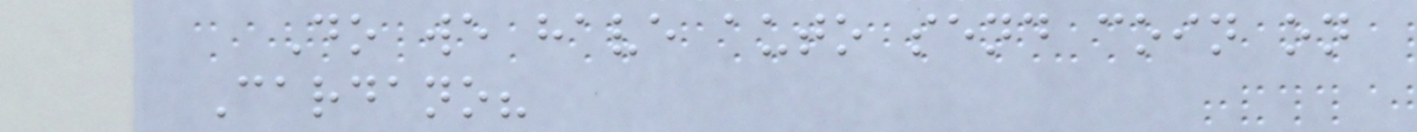Do we have auto send coin on
Cardano?
